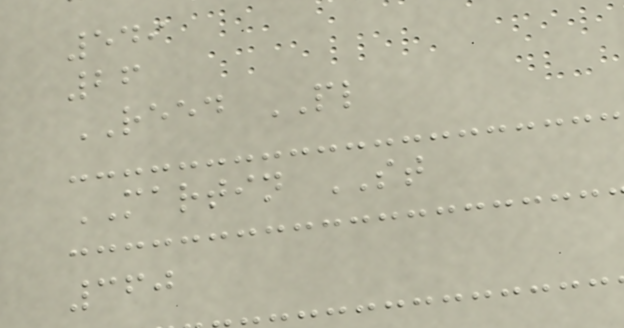549
26
REED PL
MARTIN ST
360
